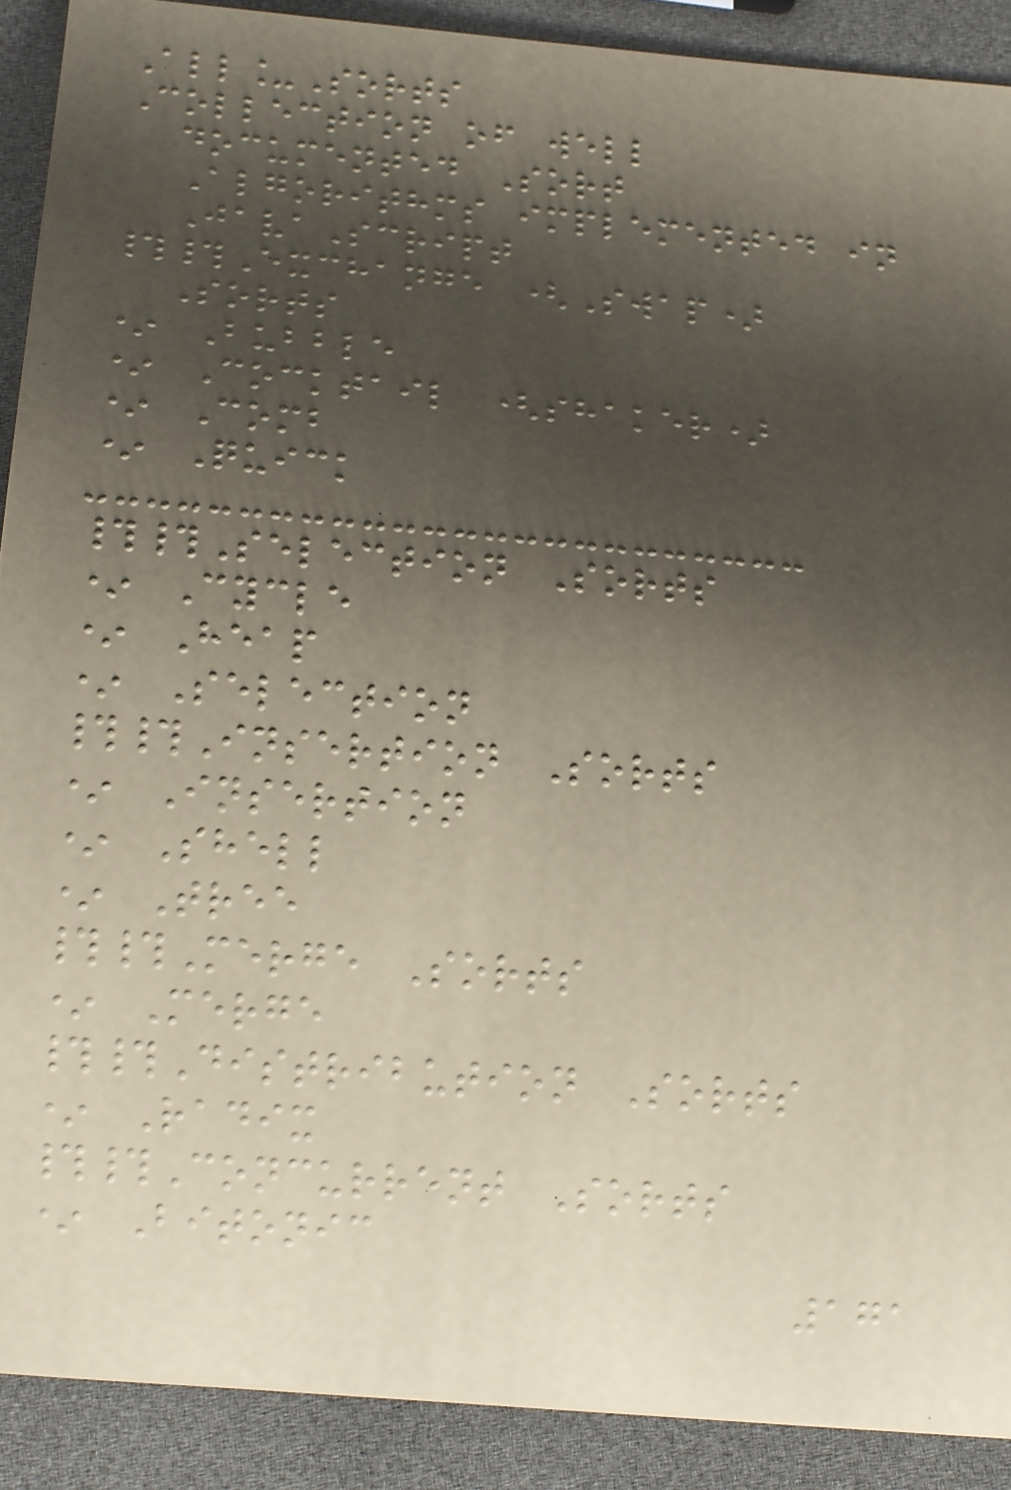All_Sorts
Collection of well
documented Sort
Algorithms implemented in
JavaScript
##Exchange (Swap)
Sorts
* Bubble
* Cocktail (shaker)
* Comb
* Quick
##Selection Sorts
* Cycle
* Heap
* Selection
##Insertion Sorts
* Insertion
* Shell
* Tree
##Merge Sorts
* Merge
##Distribution Sorts
* Radix
##Concurrent Sorts
* Bitonic
171
